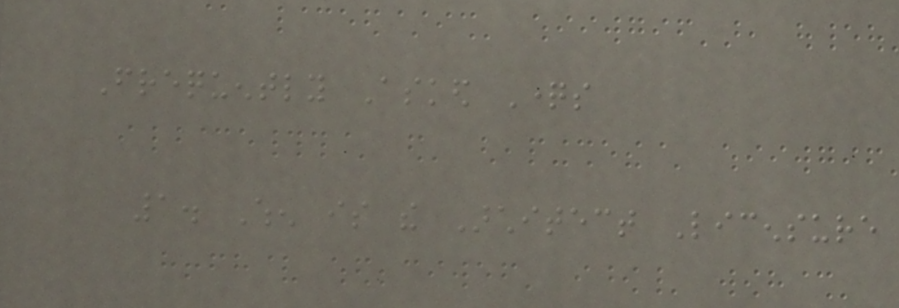Frequently Asked Questions
1. When is the Architect Licensure
